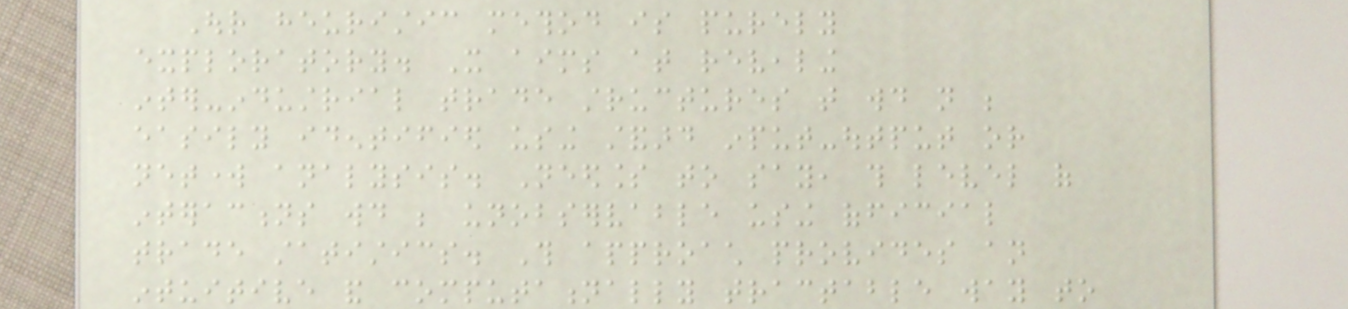Our heuristic method is purely
exploratory. It aims at revealing
inter-industrial trade structures that would not be
easily identified using standard input-output or
network analysis. Needless to say, this level of
interactions would be unobservable using official
trade statistics. This approach provides an
intuitive and computationally tractable way to
